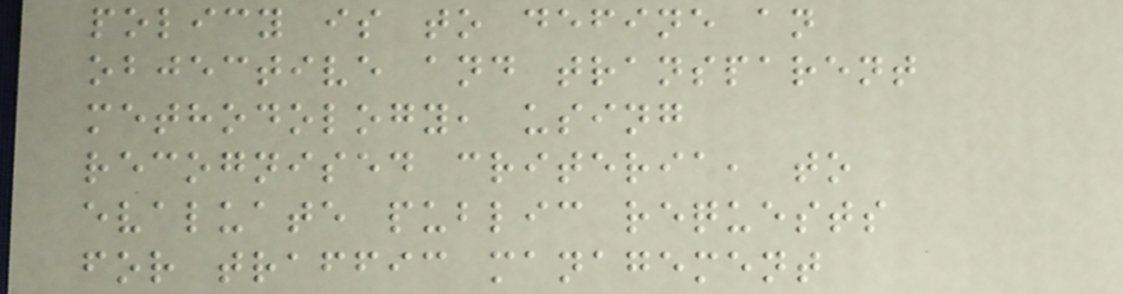policy is to define an
objective and transparent
methodology, using
recognised criteria, to
evaluate public requests
for traffic management
